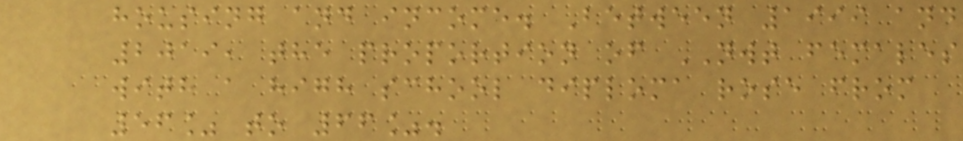housing and income. Between 1999 and
2019, the proportion of NWT females
with a high school diploma rose from
56% to 66%.
